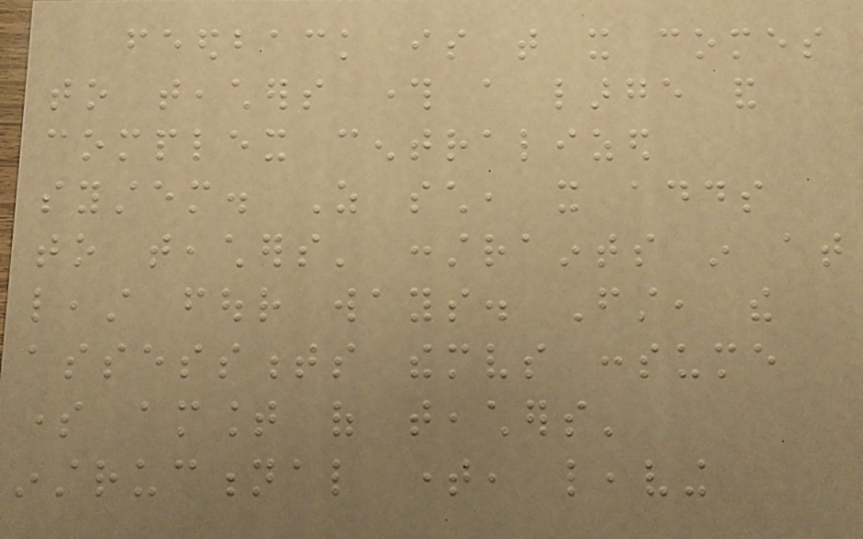feedback is that it comes
to teachers through a large and
complex centralized
system. As such, it adds
to teachers' constraints in at
least four ways. First, the
assessments themselves consume
some amount of teachers'
instructional time, leaving
